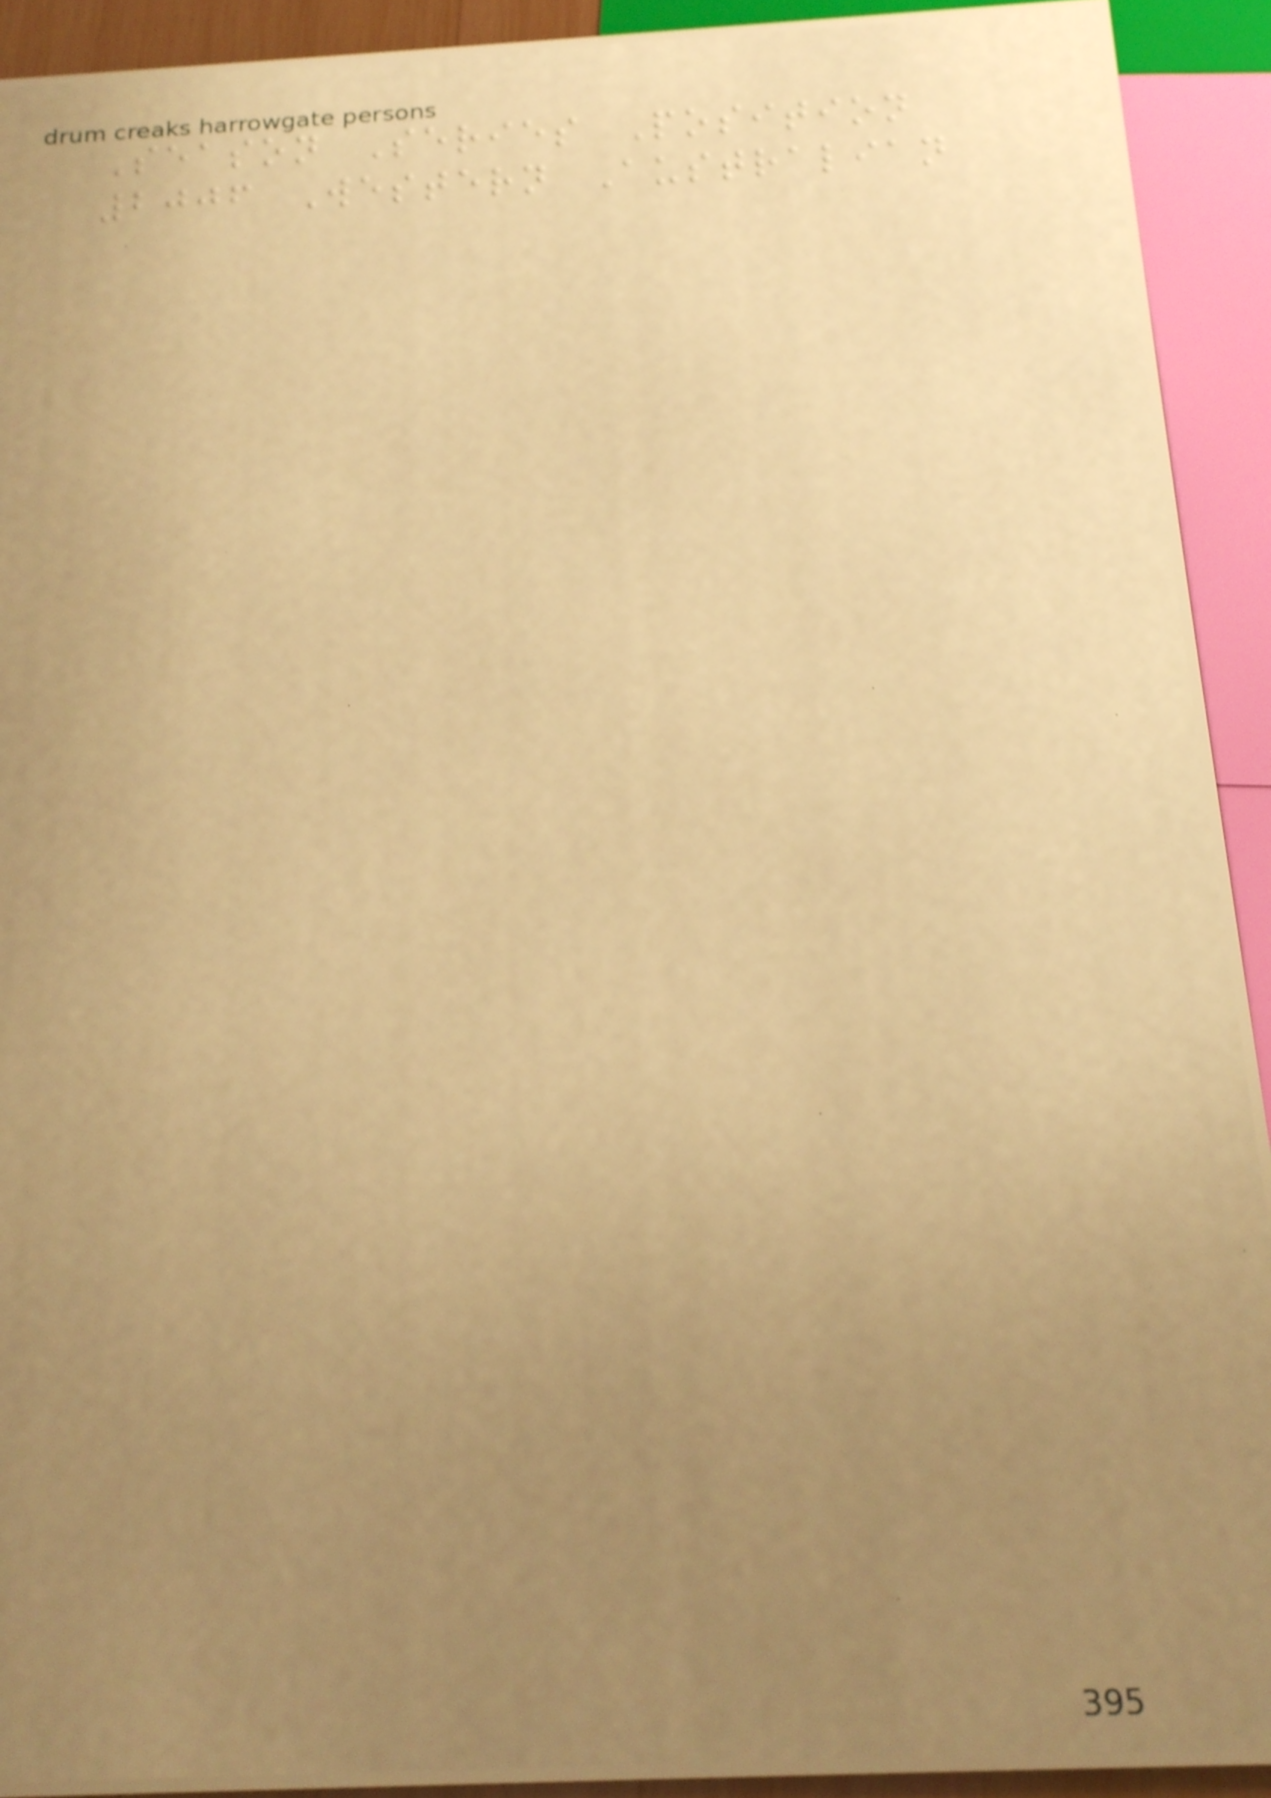Season Series Position
2006 Western Australian
